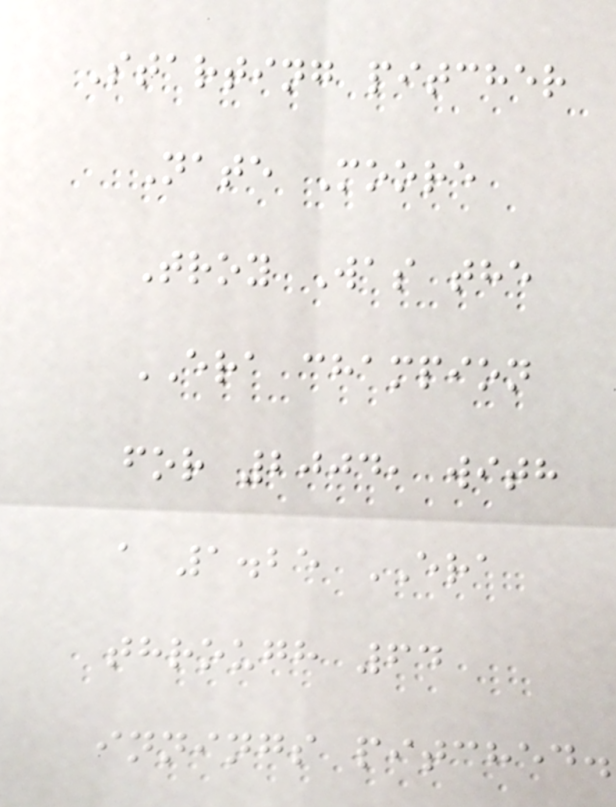Starting pitcher
Nate Moore
Troy Was the
ERA champion
for 2004, with
a 1.25 ERA
through 64
innings pitched.
